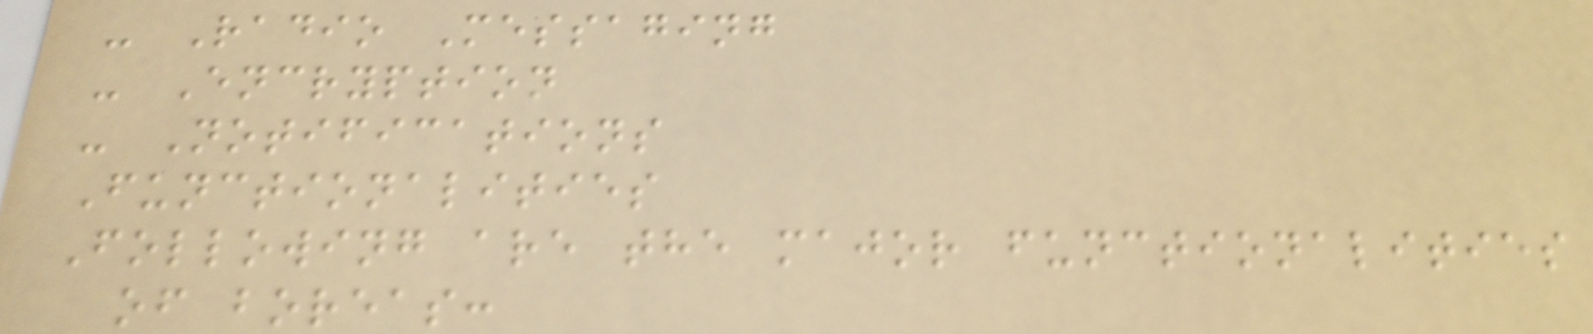- Radio Messaging
- Encryption
- Notifications
Functionalities
Following are the major functionalities
of boreas:
